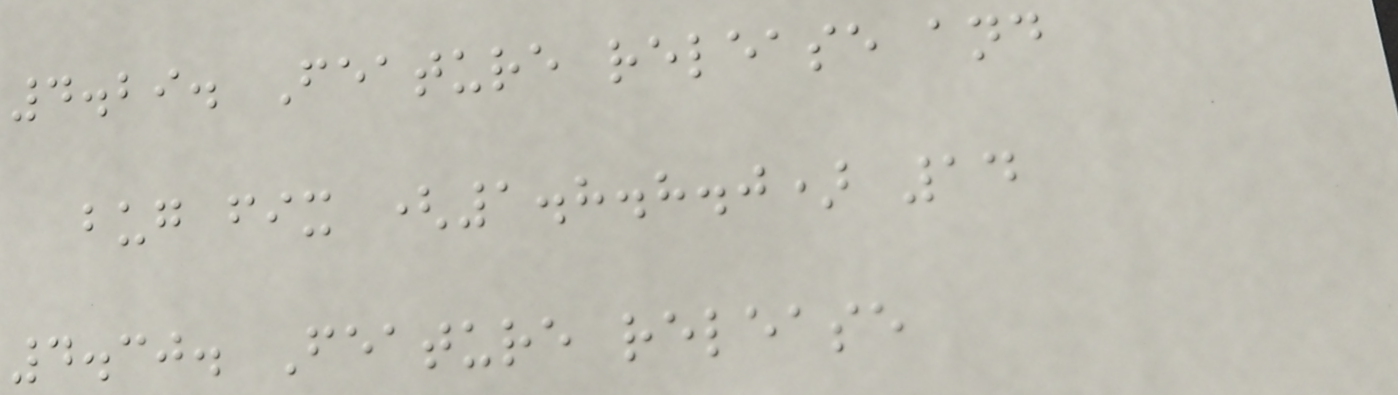4.29. Feature release and
bug fix (1.8.8.0) 14
4.30. Feature release
